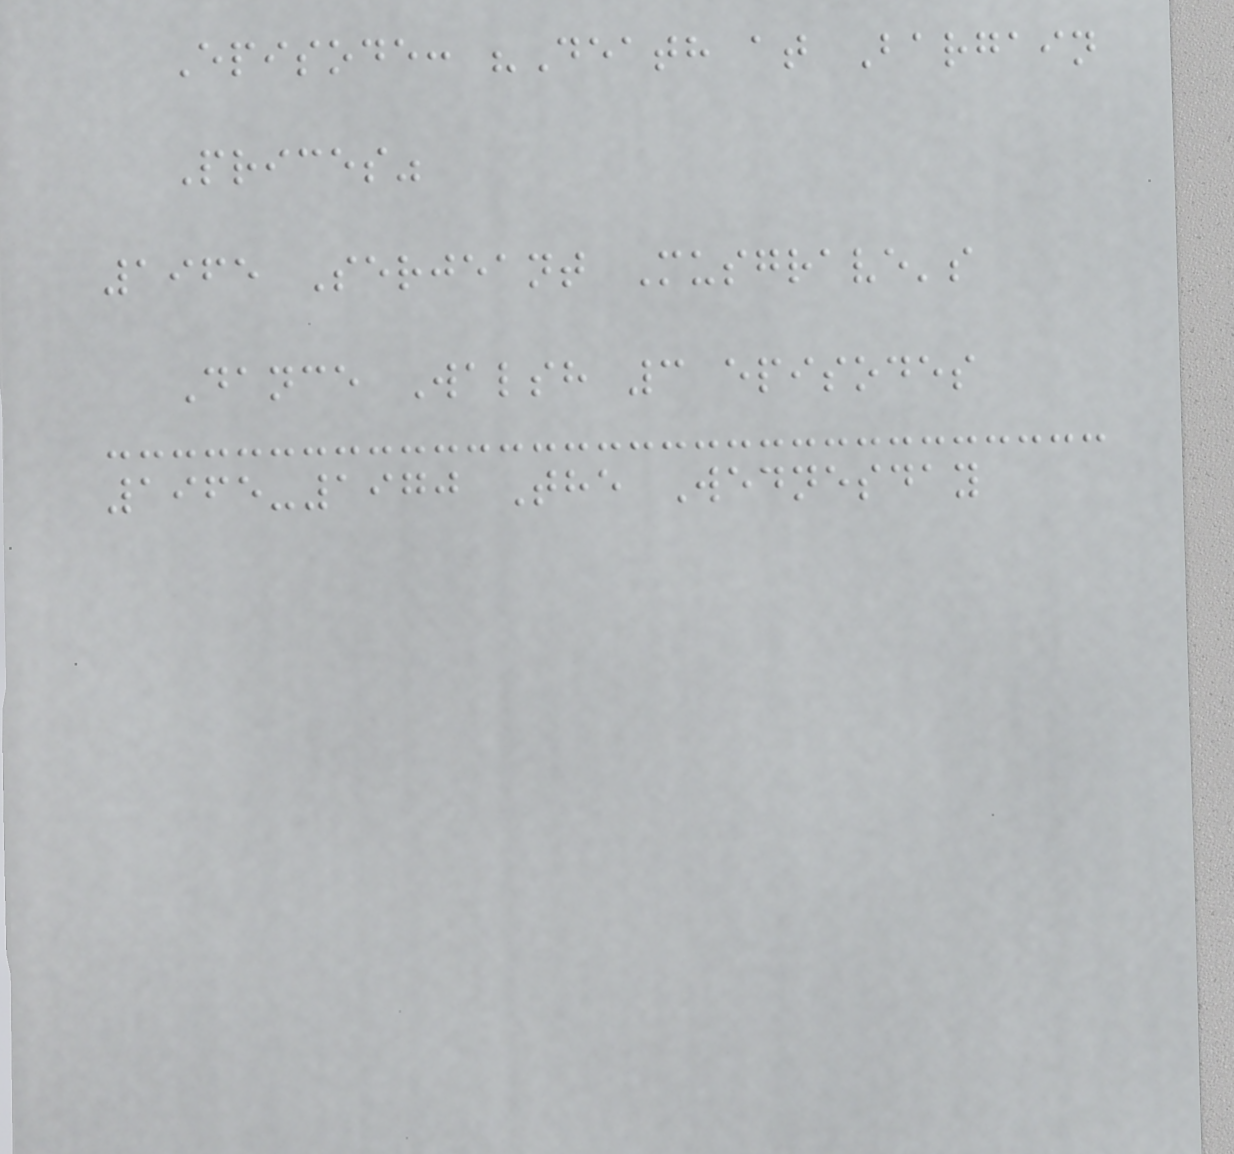Episode: "Death at Bargain
Prices"
1965 Serjeant Musgrave's
Dance Walsh 3 episodes
1965-1970 The Wednesday
